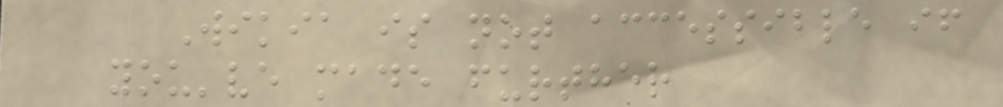Wikia is not accessible if
you've made further
